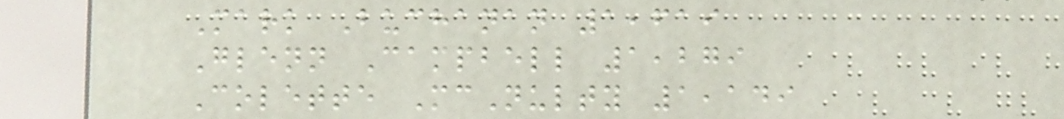Mark Buchanan 1,619
Glenn Campbell 1,279
Colette McNulty 1,149
